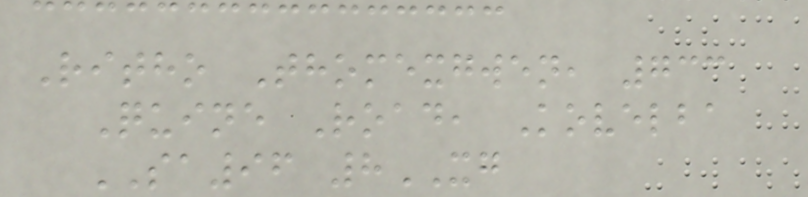Ritho Thomexgwen, 733
Quine Road, Kovelba
SA96 8XG
